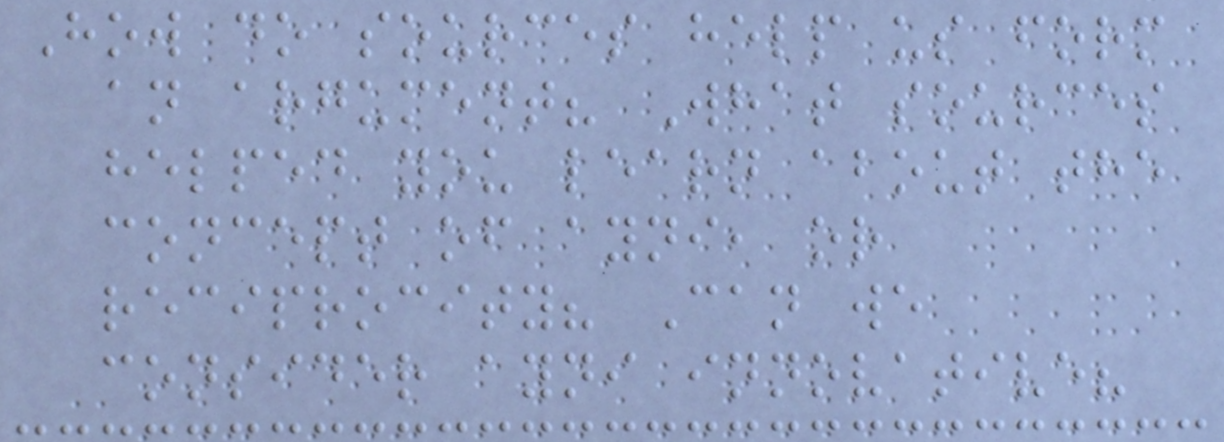How do sources help us form
an argument? What sources
helped you learn about the
concept of ayni, or
reciprocity? Can we
consider ayni innovative?
